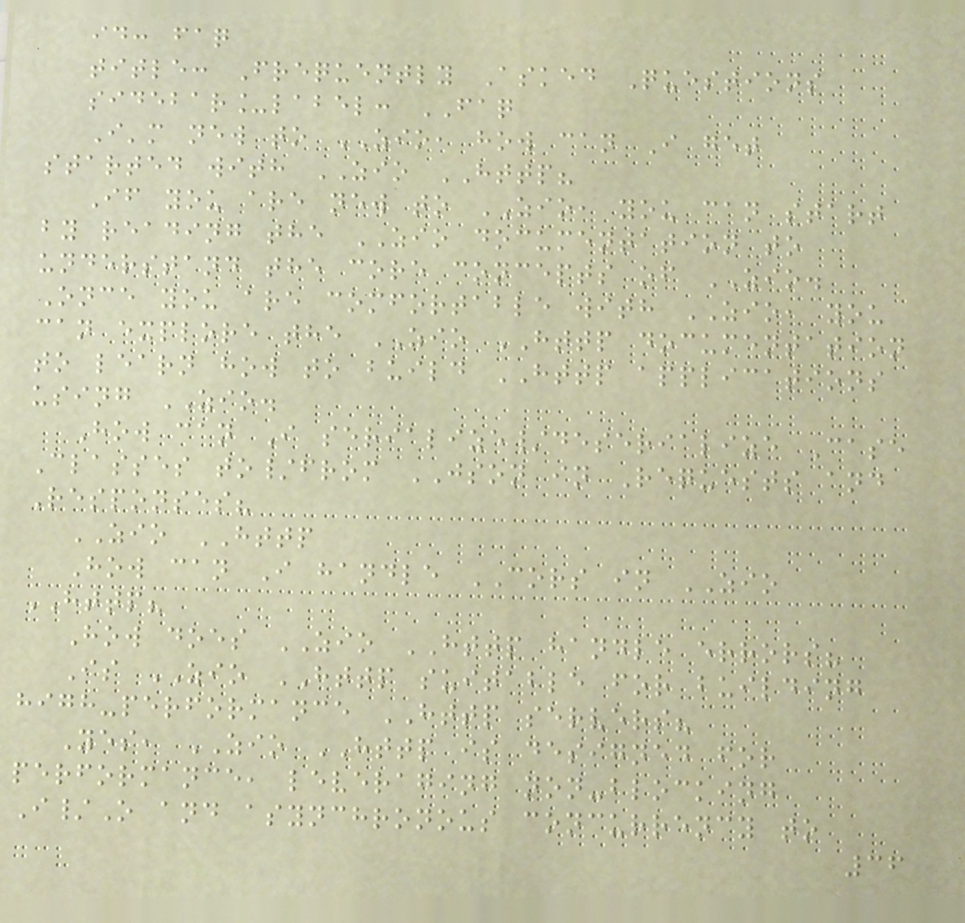id: faq
title: Frequently Asked Questions
sidebar_label: FAQ
I'm new to ZIO, how can I get
started with ZIO HTTP?
If you are new to ZIO, you can start
by reading the ZIO documentation to
understand the core concepts of ZIO.
Once you are comfortable with ZIO, you
can explore the ZIO HTTP documentation
to learn how to build HTTP applications
using ZIO.
How can I serialize/deserialize Case
Classes to/from JSON in Requests and
Responses?
ZIO HTTP
How can I handle CORS in ZIO
HTTP?
How does ZIO HTTP handle errors?
Is ZIO HTTP suitable for building
high-performance HTTP servers?
Yes, ZIO HTTP is designed for
performance, leveraging non-blocking
I/O and asynchronous concurrency to
36
